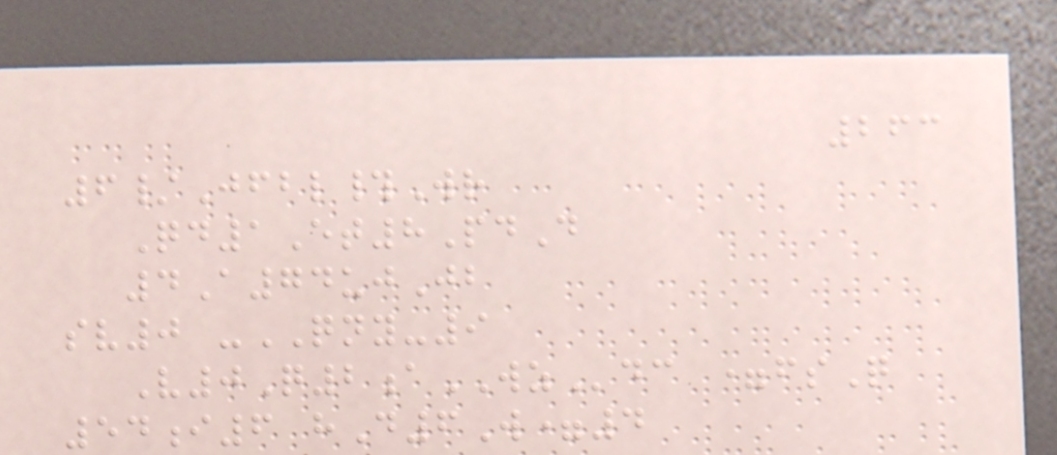263
6/Jfbl#Wr
Qd1Et8PdD
4A74ujJb
sv0 -QNY-9
V0Q2aWZdc =fsQ
54i6 hD6W=4
